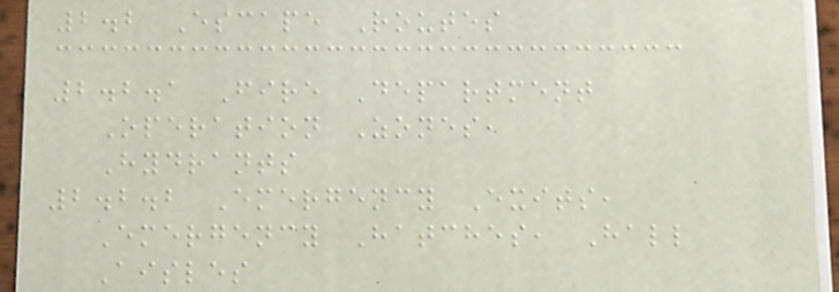2.2 Escape Routes
2.2.1 Fire Department
Operation Zones,
Hydrants
2.2.2 Emergency Exits,
Emergency Hatches, Hall
Aisles
